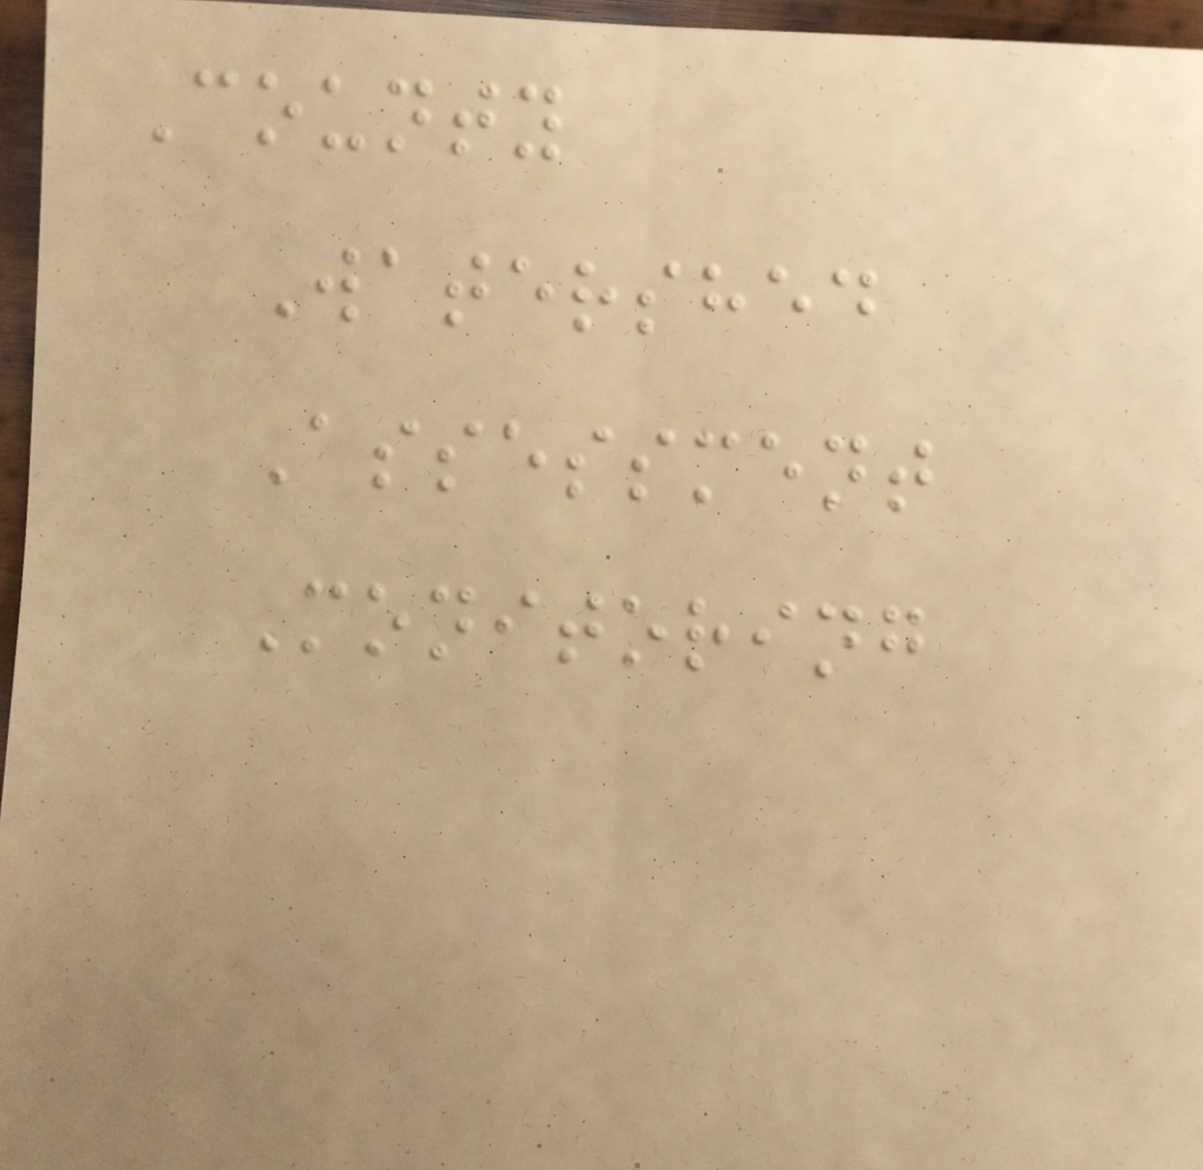County
Watershed
Assessment
Monitoring
